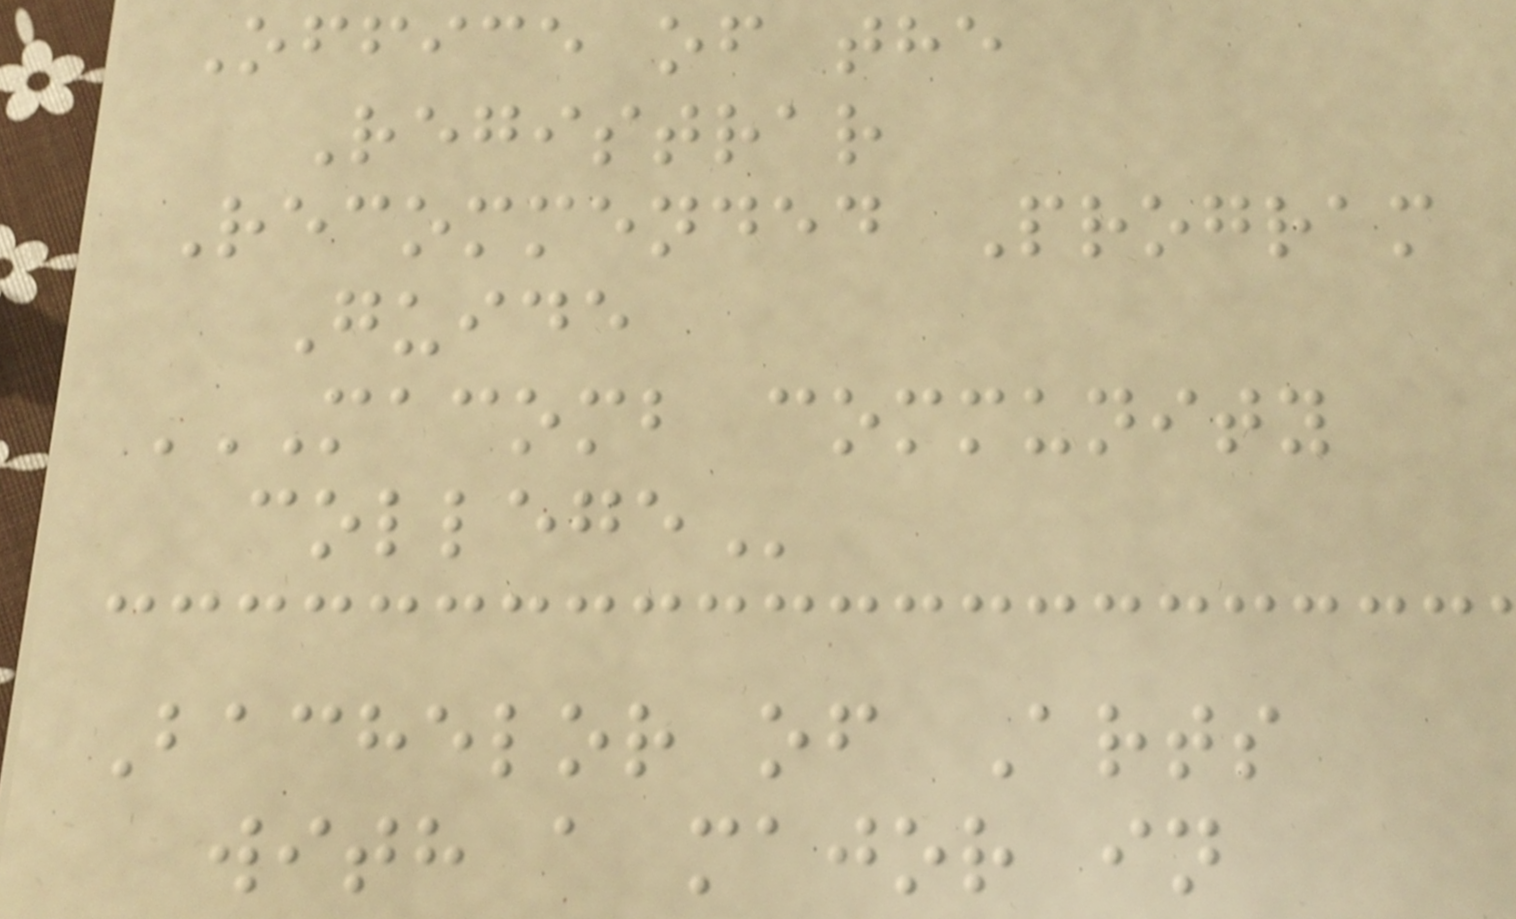Office of the
Registrar
Recommended Program
Guide
MACOMB COMMUNITY
COLLEGE
Bachelor of Arts
with a major in
